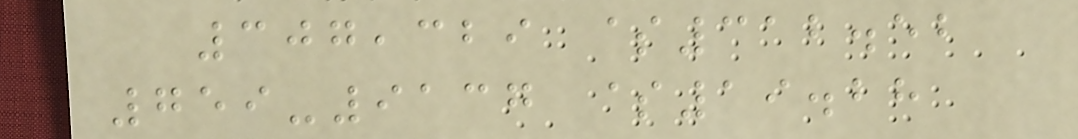307,329 $312.52
759-9137 $19.28
